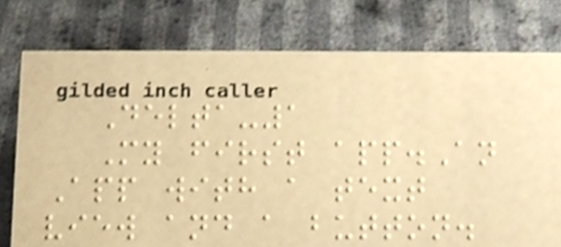Delta-1
My first app.An
App with a text
view and a button.
